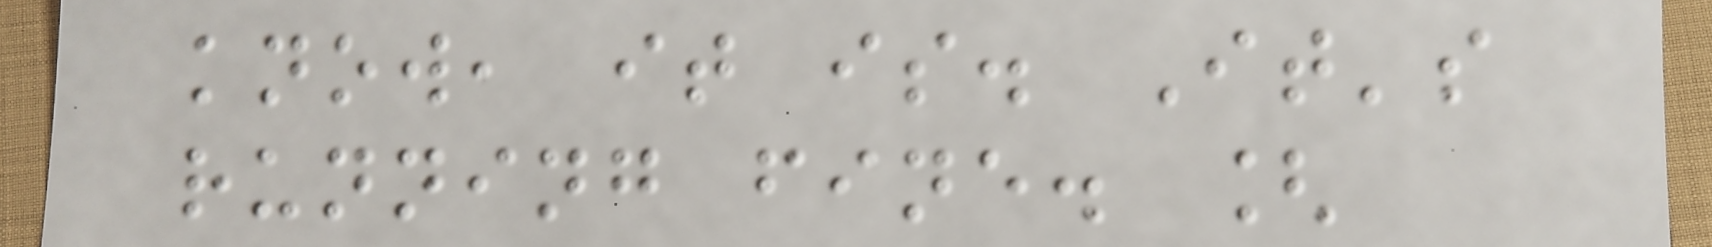know, it is. It's
running fine. [
